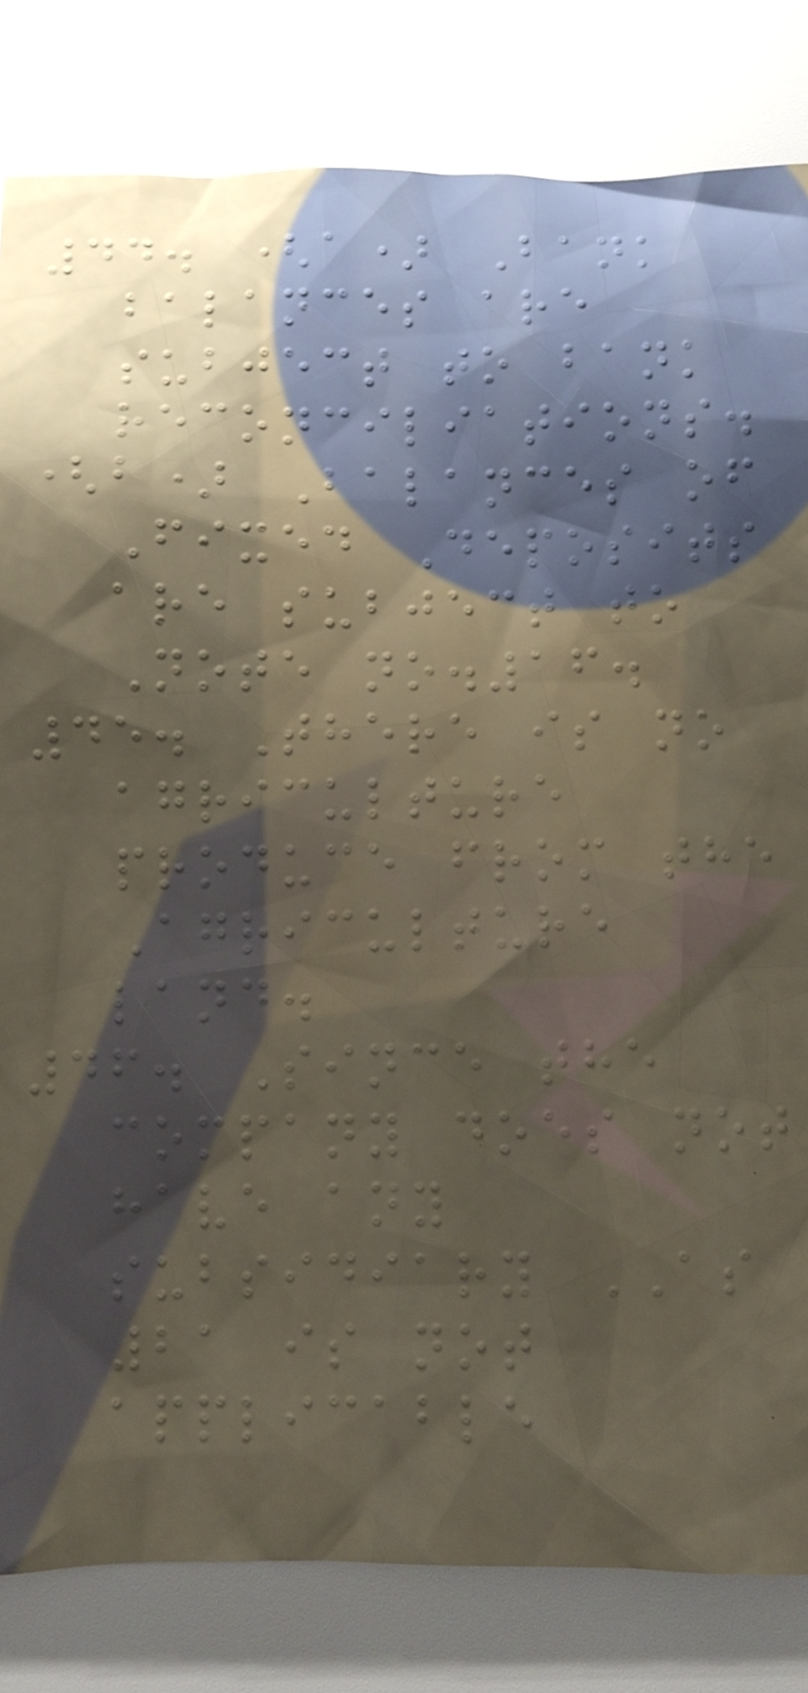44. (a) Bank
balances are
subject to bank
reconciliations.
(b) Balances of
Fixed Deposits
are subject to
Note no.16.
45. There is no
agriculture
produce from the
Agriculture
land.
46. Since the
company does not
have any
subsidiary AS
21 is not
applicable
